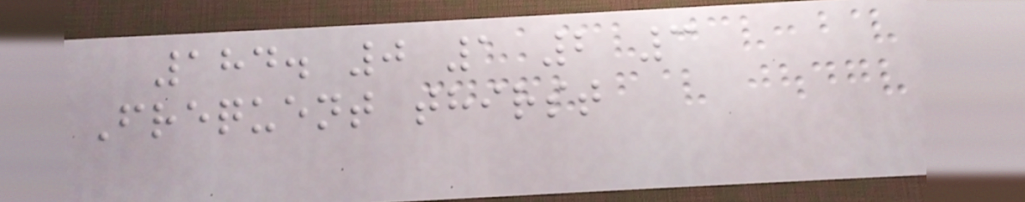184. 0 1 2 3
Frequent thirst
